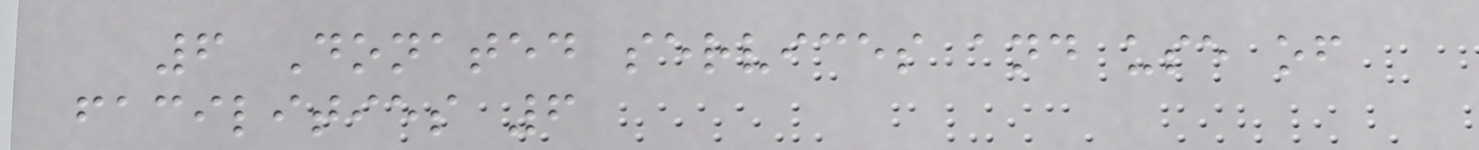6 Donated services and use of
facilities 6
